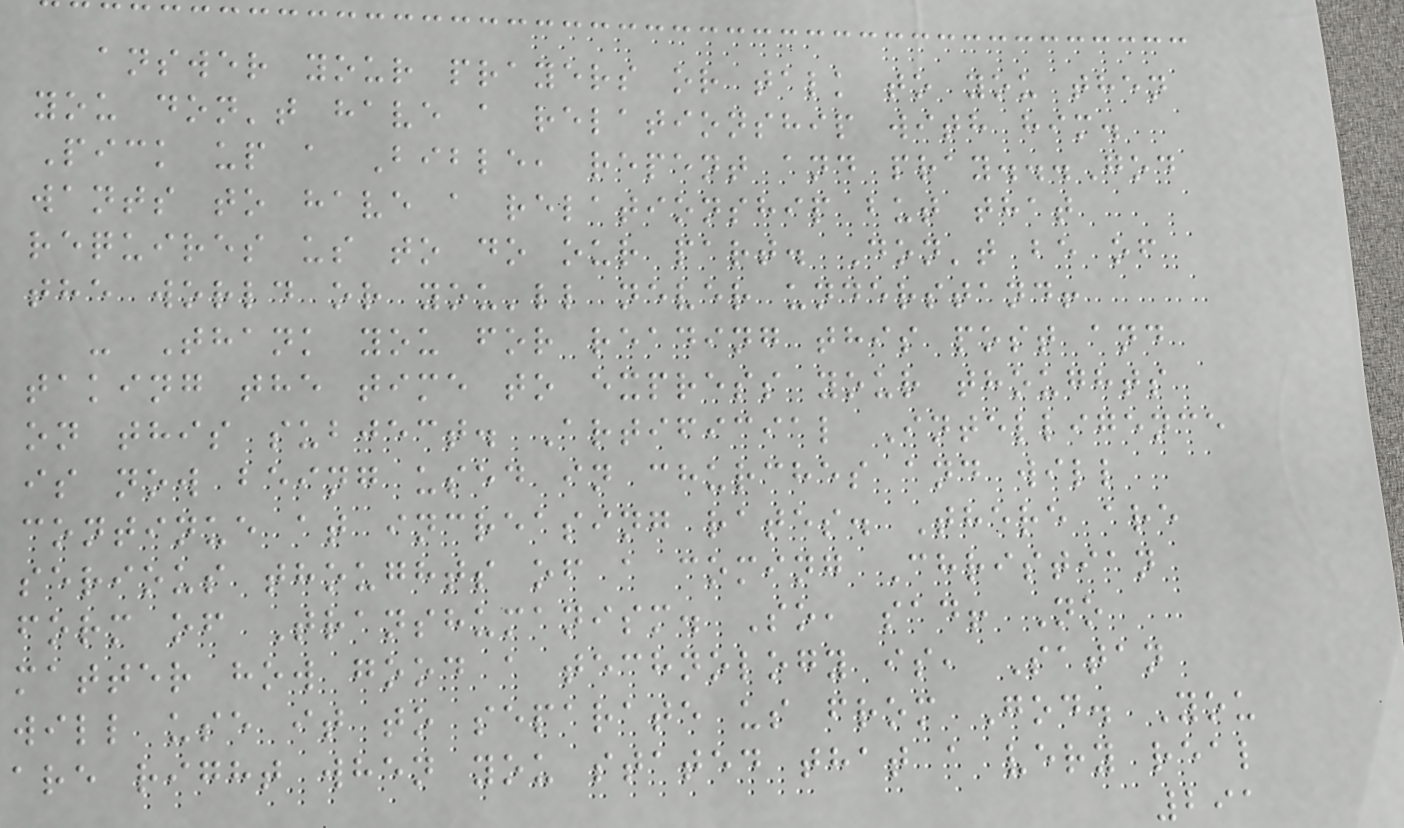answer your prayers or talk to you then
you don't have a relationship with him.
Pick up a Bible, repent and pray...God
wants to have a relationship but that
requires us to do our part. Don't be of
the world or you'll never understand!
- Thank you for reading this post and
taking the time to express your thoughts
on this subject. Artificial Intelligence
is now being used in churches and will
continue at increasing rates. There are
serious thoughts of a coming Christian
form of Transhumanism. So, sad! No
matter how good a technology is, Satan
will use it to separate us from God. You
are right when you stated that a very real
291
